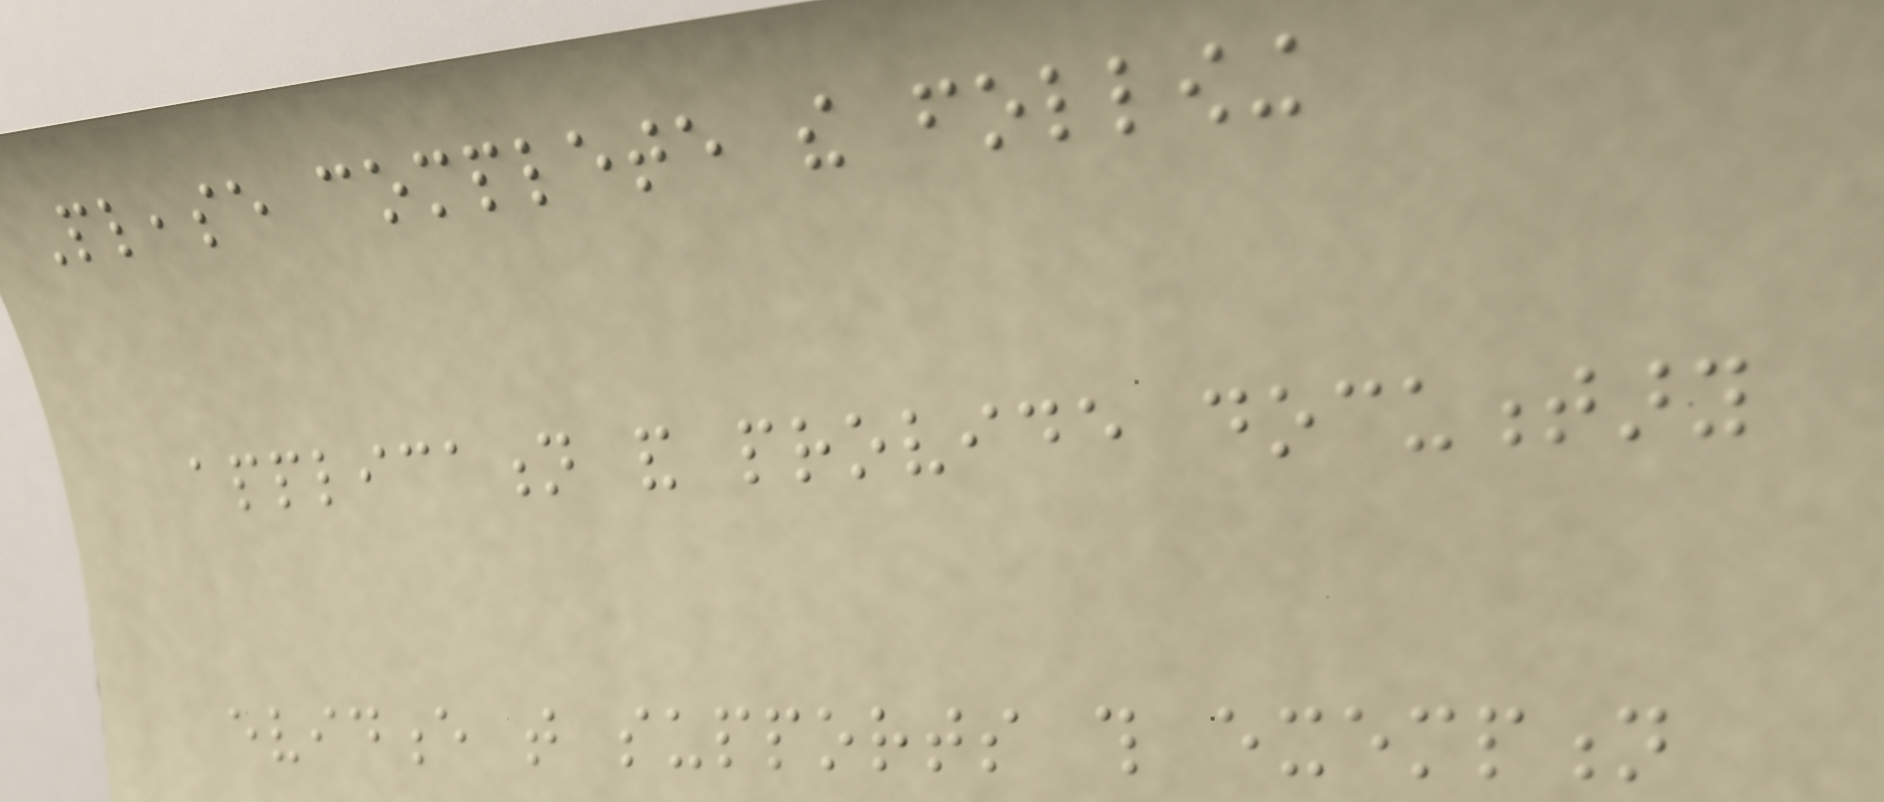Please complete the following
application and provide documentary
evidence that supports this exemption
